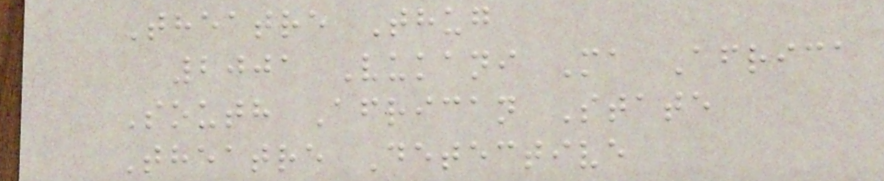Theatre Thug
2001 Vukani Ma Africa
South African State
Theatre Detective
